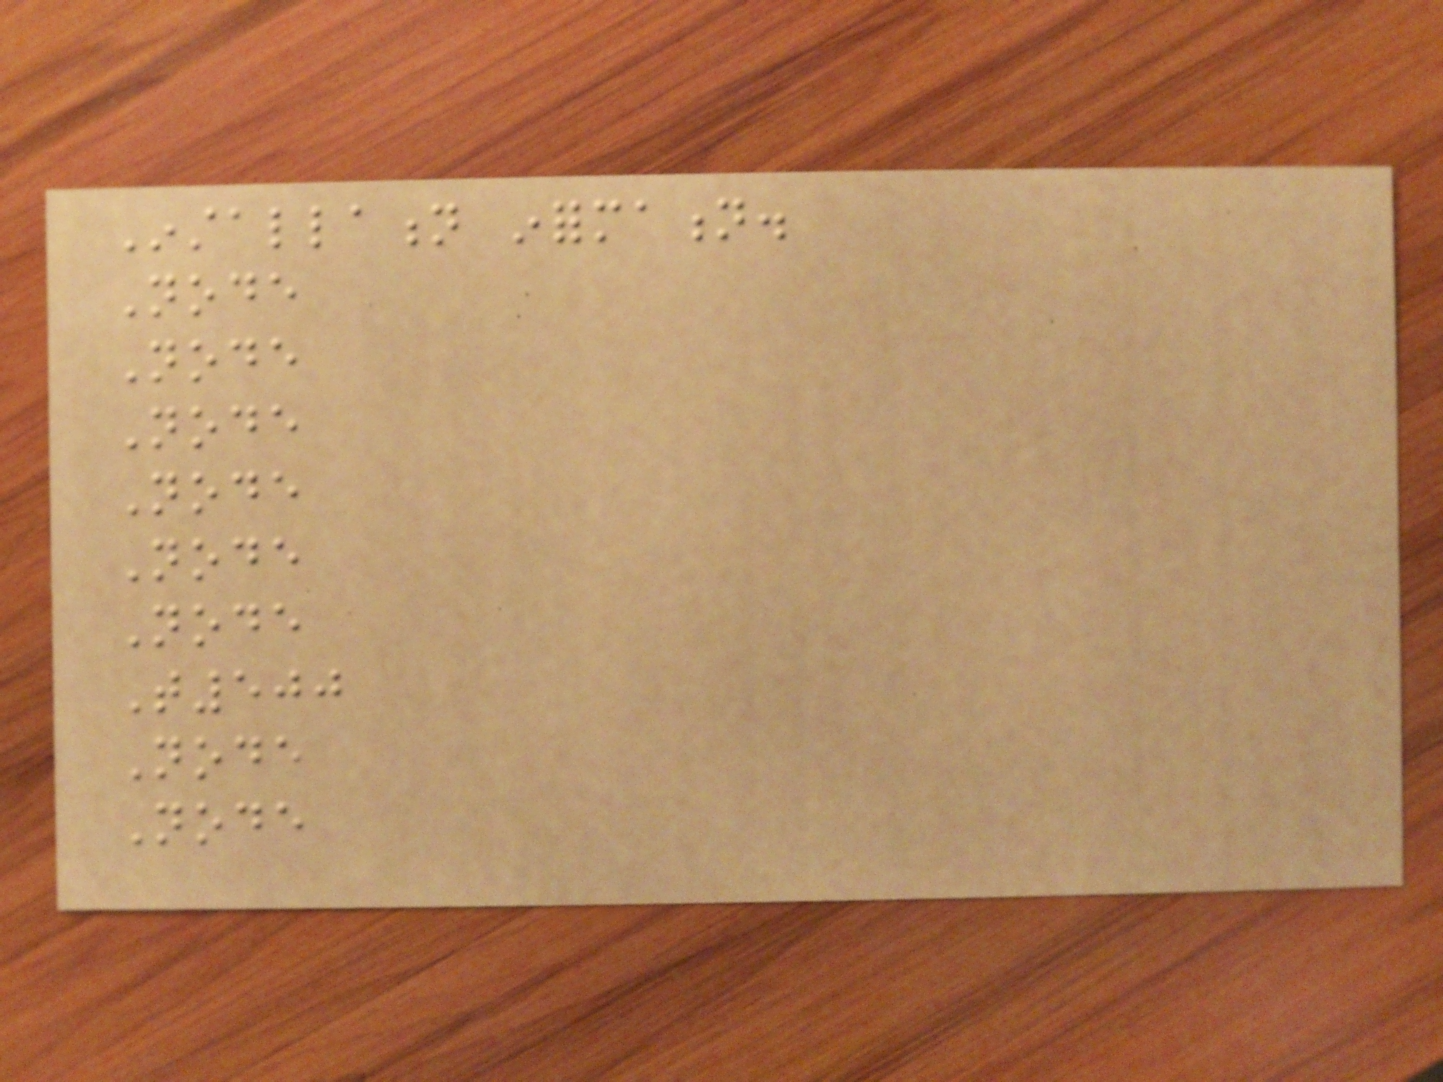Installation information.
Node
Node
Node
Node
Node
Node
T500
Node
Node
